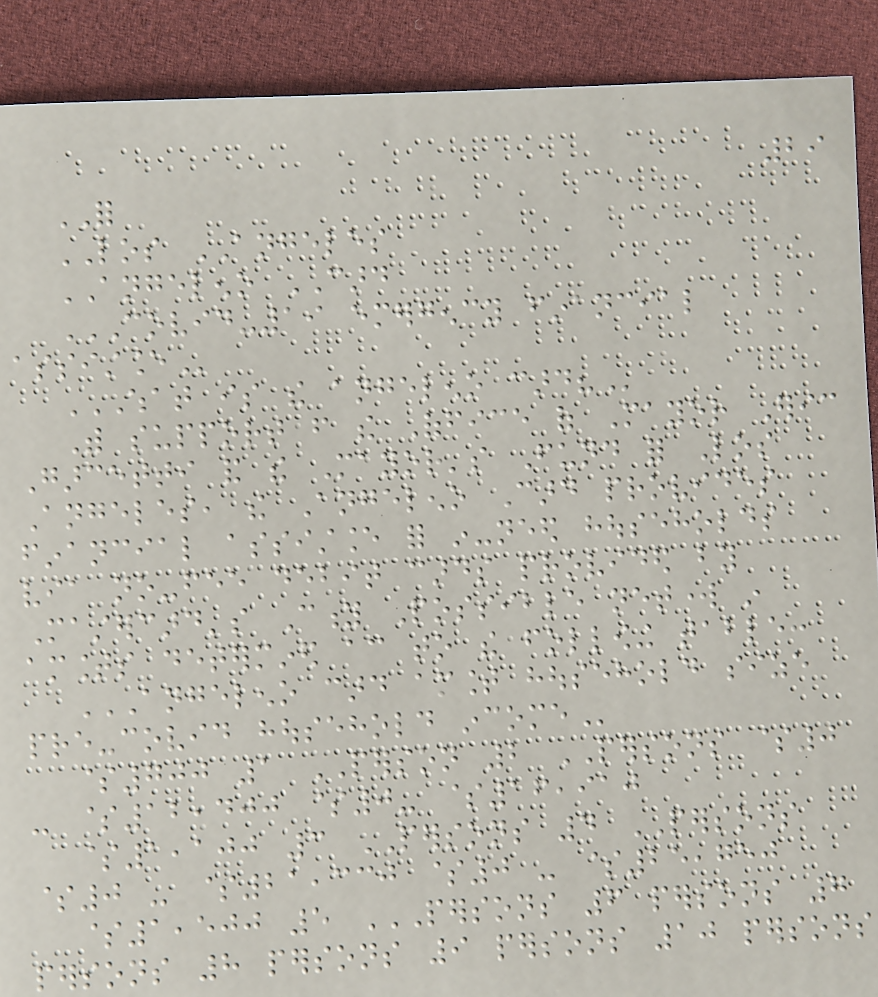29
FOR
LOS ANGELES
ANGELENO CARD
COVID-19 EMERGENCY FINANCIAL
ASSISTANCE
WHAT IS THE ANGELENO CARD?
With support from the Office of Mayor Eric
Garcetti and the Mayor's Fund for Los
Angeles, the Angeleno Card provides
financial assistance for in-need households
via no-fee debit cards provided by
Mastercard's City Possible network in
amounts determined according to the following table:
ANGELENO CARD AMOUNT HOUSEHOLD SIZE
PRE-COVID HOUSEHOLD INCOME
$700 1 PERSON 2 PERSONS $0
- $12,400 $0- $16,910
$1,100 3 PERSONS 4 PERSONS
$0 - $21,330 $0 - $25,750
$1,500 5 PERSONS 6 PERSONS 7
PERSONS 8 PERSONS 9 PERSONS 10 PERSONS
